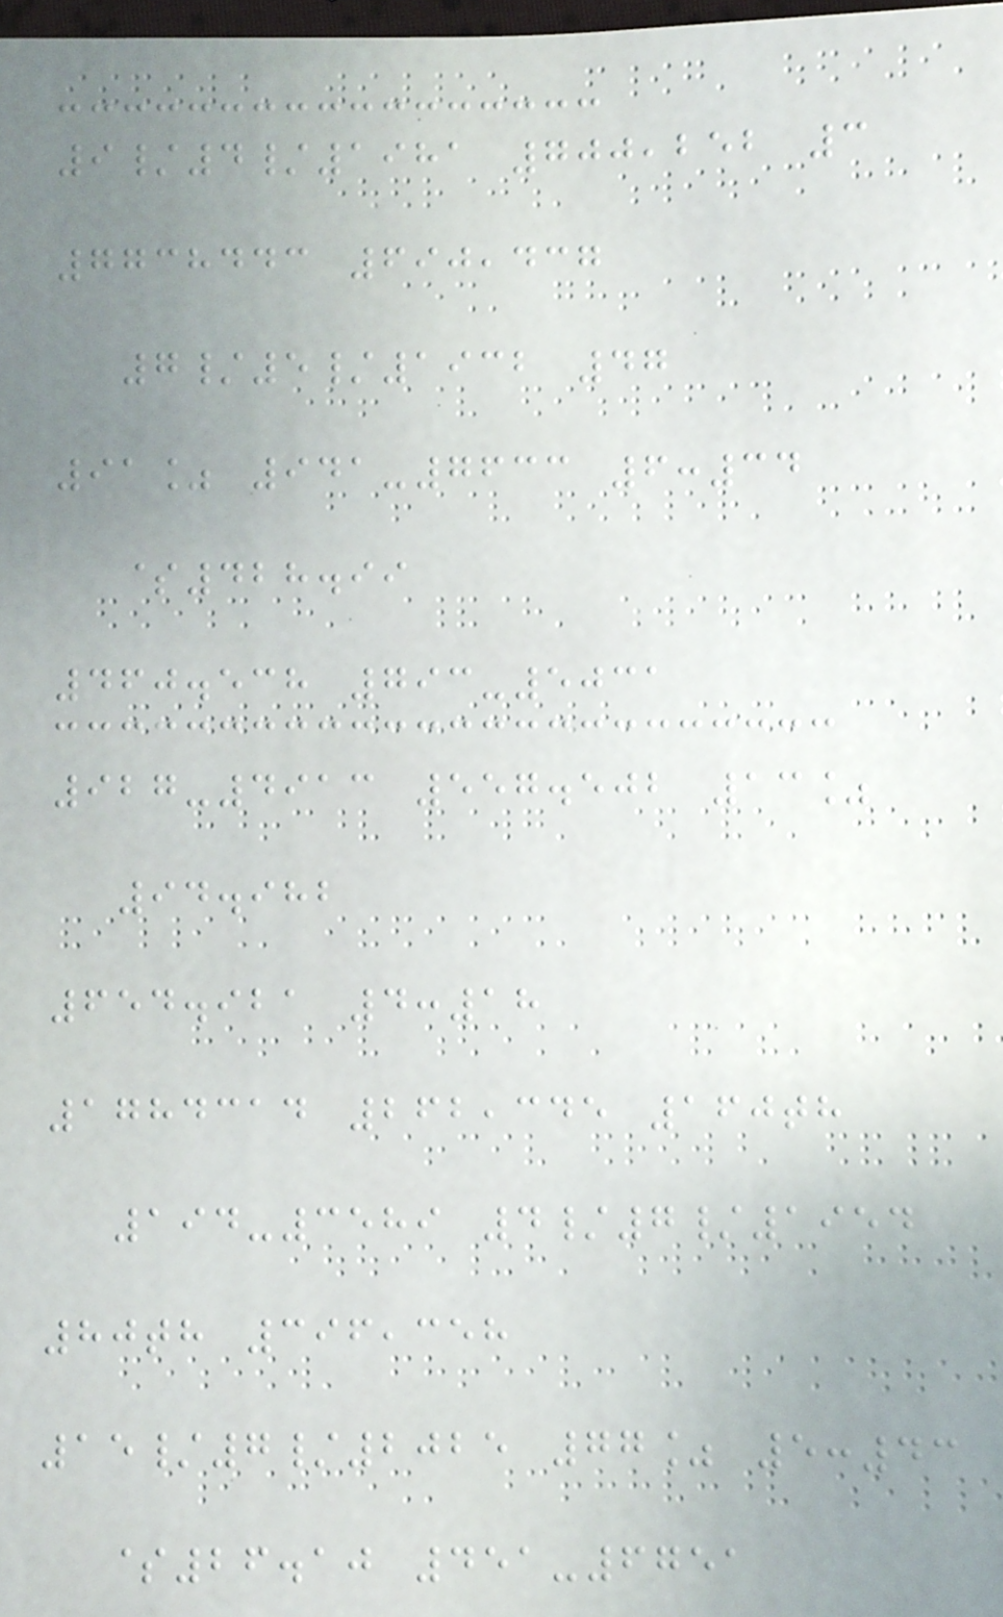9/4/1981 700,252 3
7738443 690,437
7/5/1932 47
91% 941-7633 6:34
$428.99
460.538 793-5031
927-4913 557.502 13%
94.982
654.921 4:18
1784314 262,345 160th
194-3589 4/7/1954
80th 396,358
15/7/2025 77% 5:43
$26.10 451-6751
